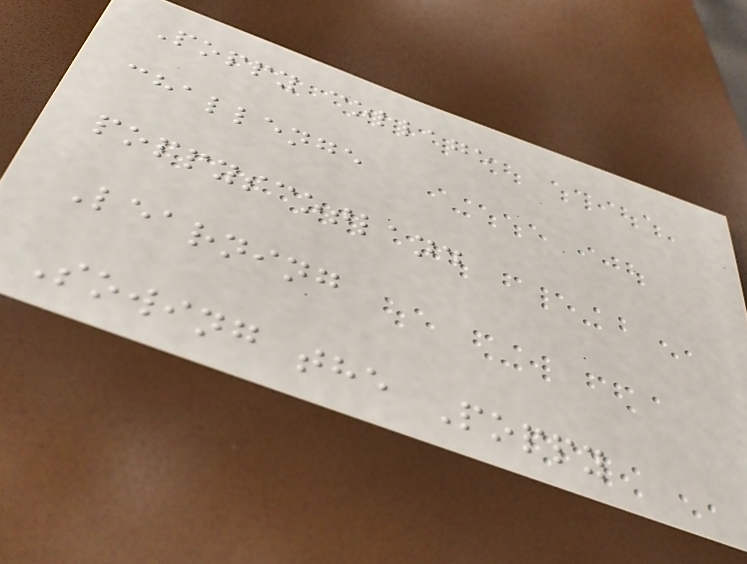Poppy collage
challenge
poppyscotland
Learning
Sowing the Poppy
